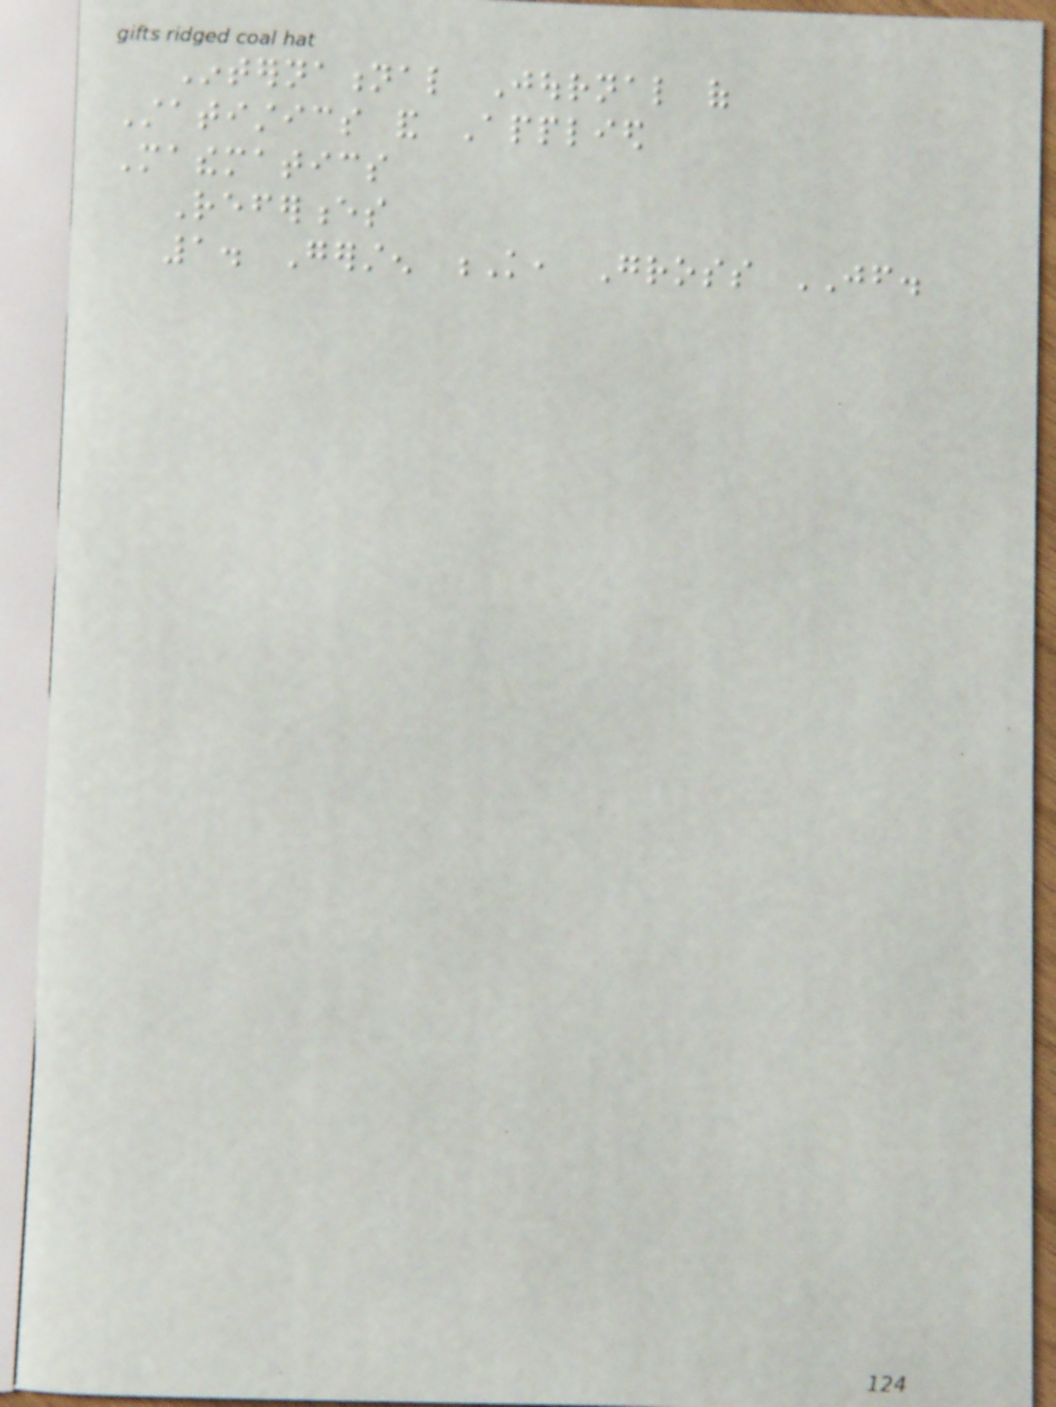International Journal of
Statistics and Applied
Mathematics
References
1. Gersten K, Gross JF.
